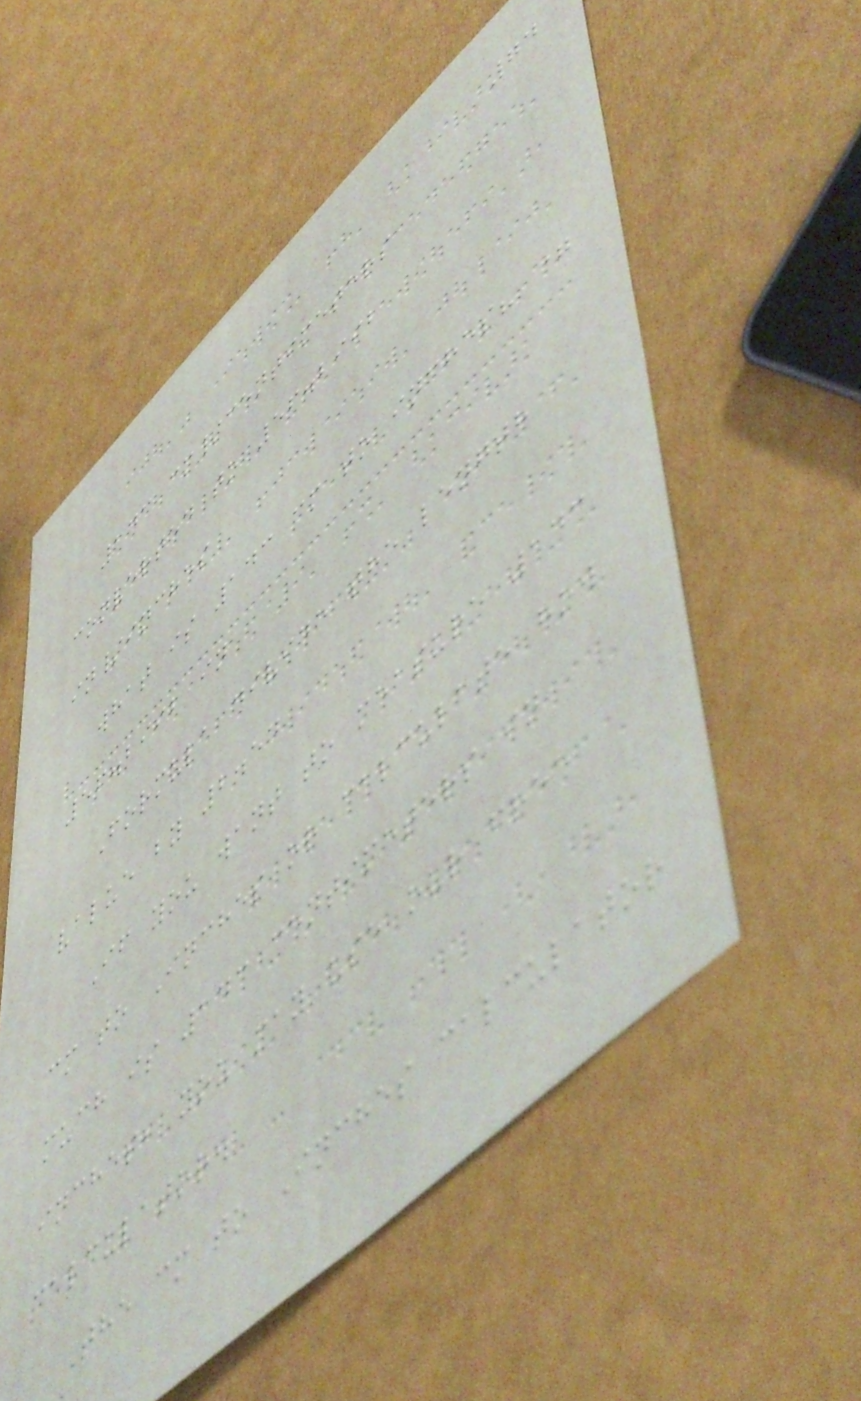74
143 cm/centimeters
converted to 56.2992
in/inches
what is 143 cm to inches? =
56.2992 in
Formula divide the length
value by 2.54
If you want to measure 143
cm to Inches or calculate how
much is 143 centimeters in
inches, you may use our free
calculator.
The cm to Inches calculator
